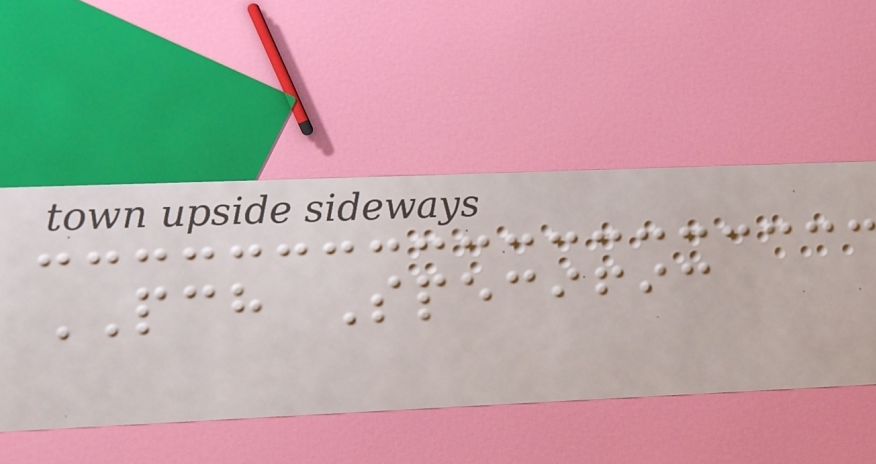PCH Specific
